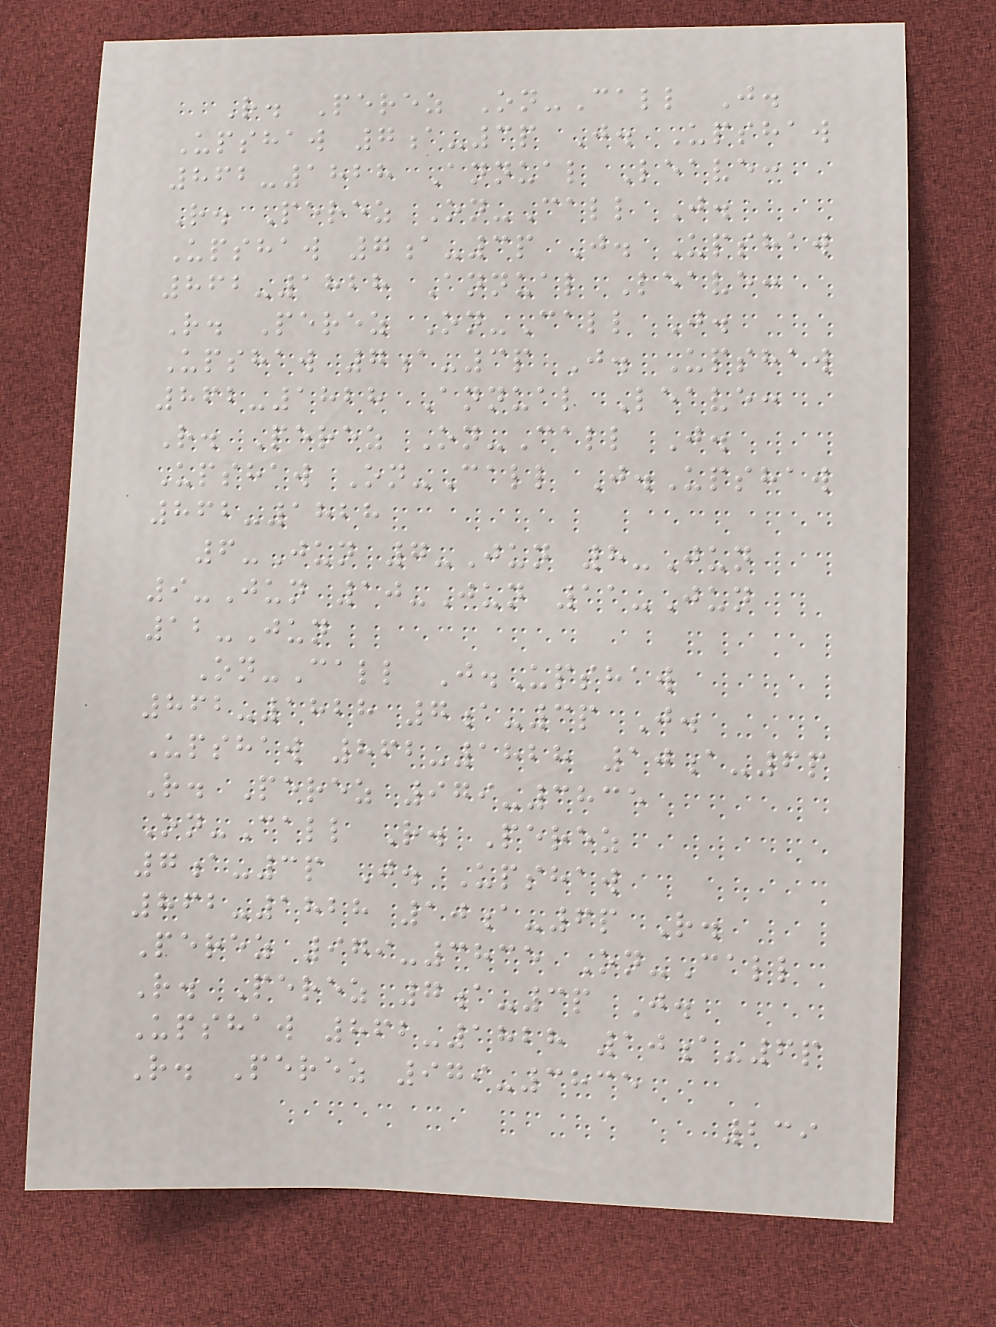R. Perez On-Call J.
Upshaw 7a-3p J. Upshaw
862-1828 Annual Leave:
R. Perez On-Call J.
Upshaw 7a-3p J. Upshaw
862-1828 Annual Leave:
R. Perez On-Call J.
Upshaw 7a-3p J. Upshaw
862-1828 Annual Leave:
R. Perez On-Call J.
Upshaw On-Call J.Upshaw
862-1828
6-Jun 7-Jun 8-Jun
9-Jun 10-Jun 11-Jun
12-Jun
On-Call J.Upshaw
862-1828 7a-3p J.
Upshaw 862-1828 10a-6p
R. Perez 979-3835
On-Call R. Perez
7a-3p J. Upshaw
862-1828 10a-6p R.
Perez 979-3835 On-Call
R. Perez 7a-3p J.
Upshaw 862-1828 10a-6p
R. Perez 979-3835
239
